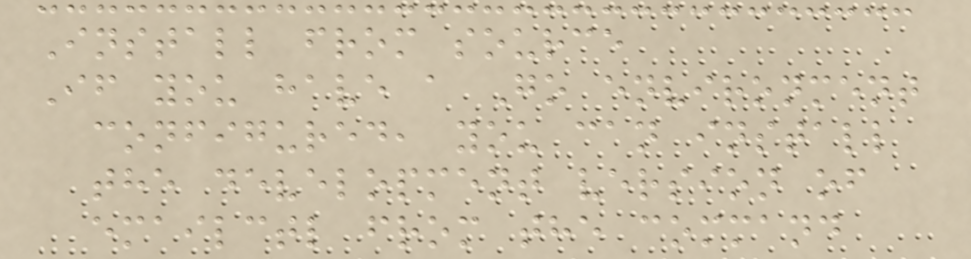Install from source
If you have a Go environment
configured, you can install
the development version of
emailctl from the command
